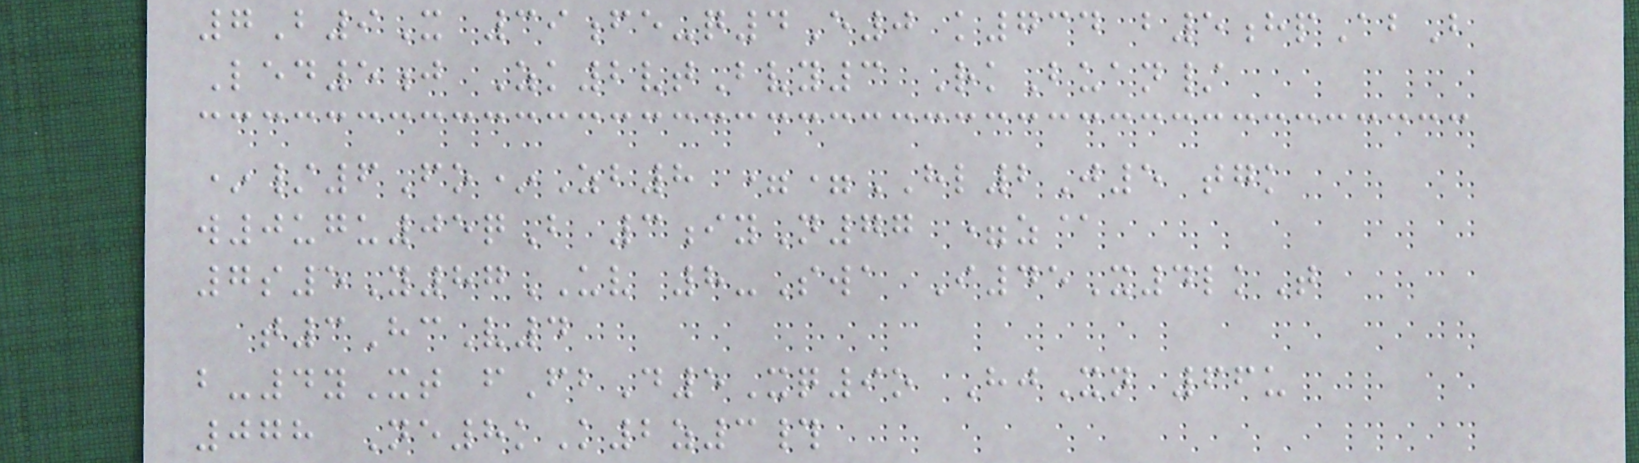7B9X 39fe-q4E0 k734 b5hpAbB
Led5j Zk2vtBvy3 RkBuan/
*/6Fo*Zb8 ==HL2J5 tgk
w0ugu05qB 3iyN77 =z@
7s5Y87UV 8-Swa I45X4lkT
t3HcV4
b-4yXt fFbD5Xq9o HjXn 66u
078 Ne8kK2z3#
